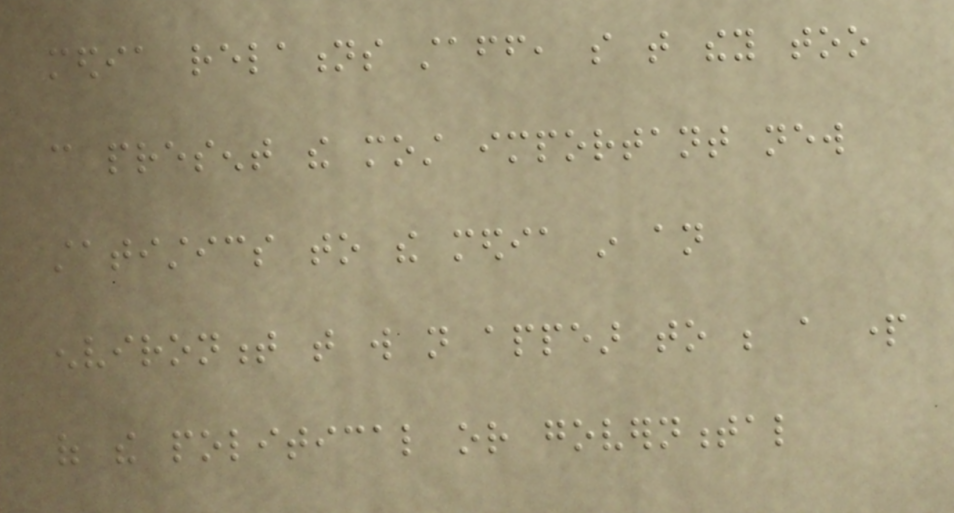media relations staff, so that they too
can present the most important new
statistics to the media in an
environment that will not appear to be a part
of the political or governmental
